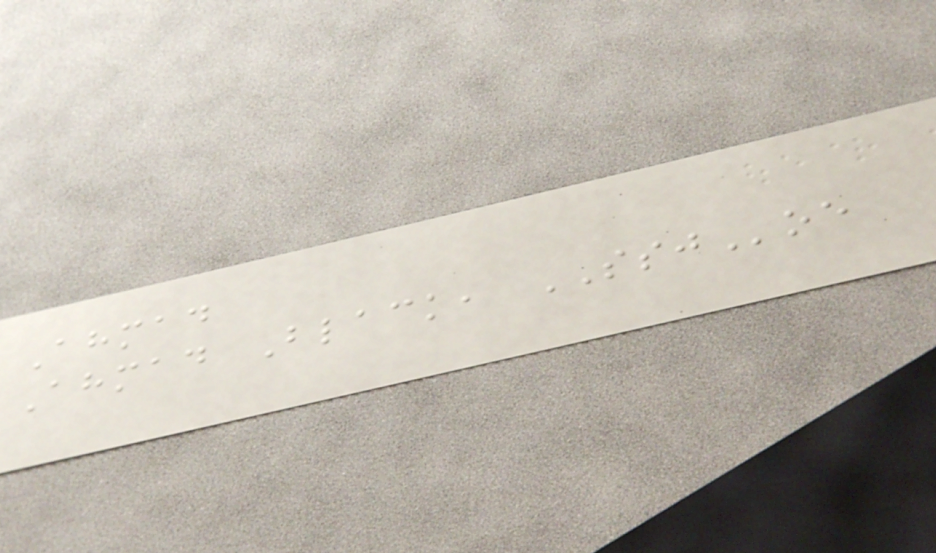Ahmad
Ahmad Black, SSJoe
